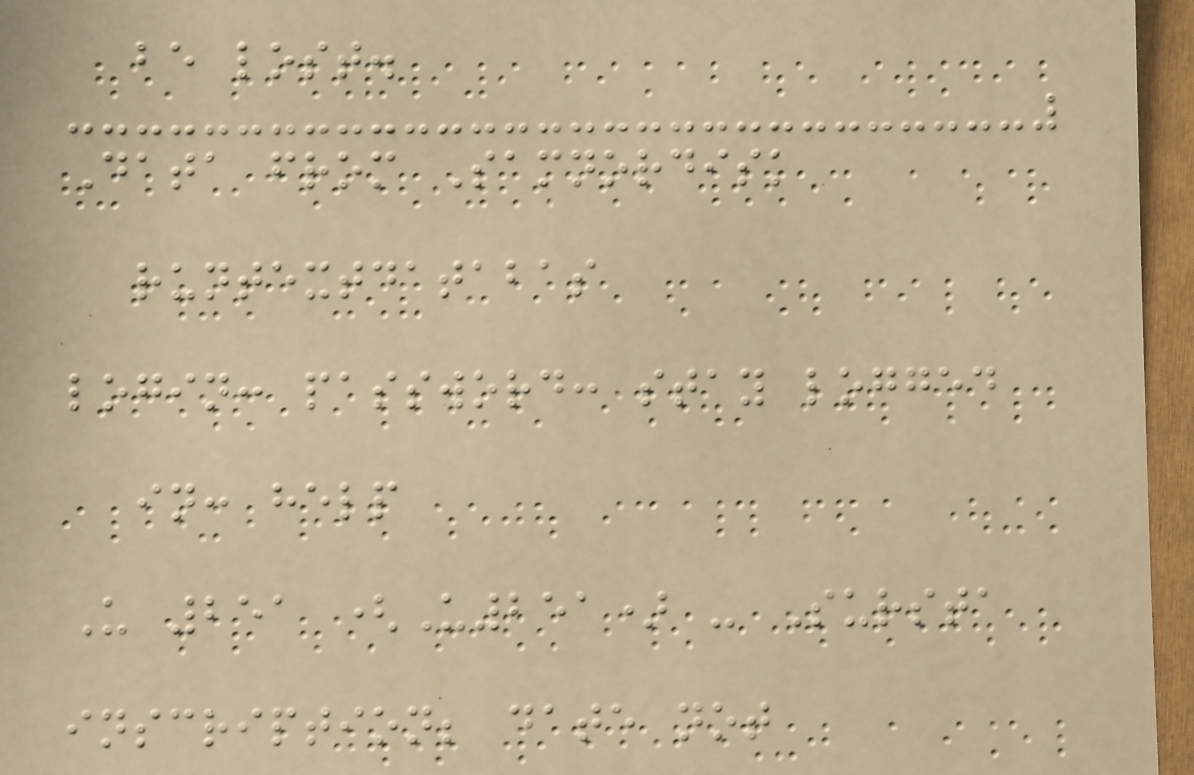be lost.
Data from Samnordisk
runtextdatabas
login: password: stay logged
in: help
U 251 (U251) - Sursta
inscription; date not
